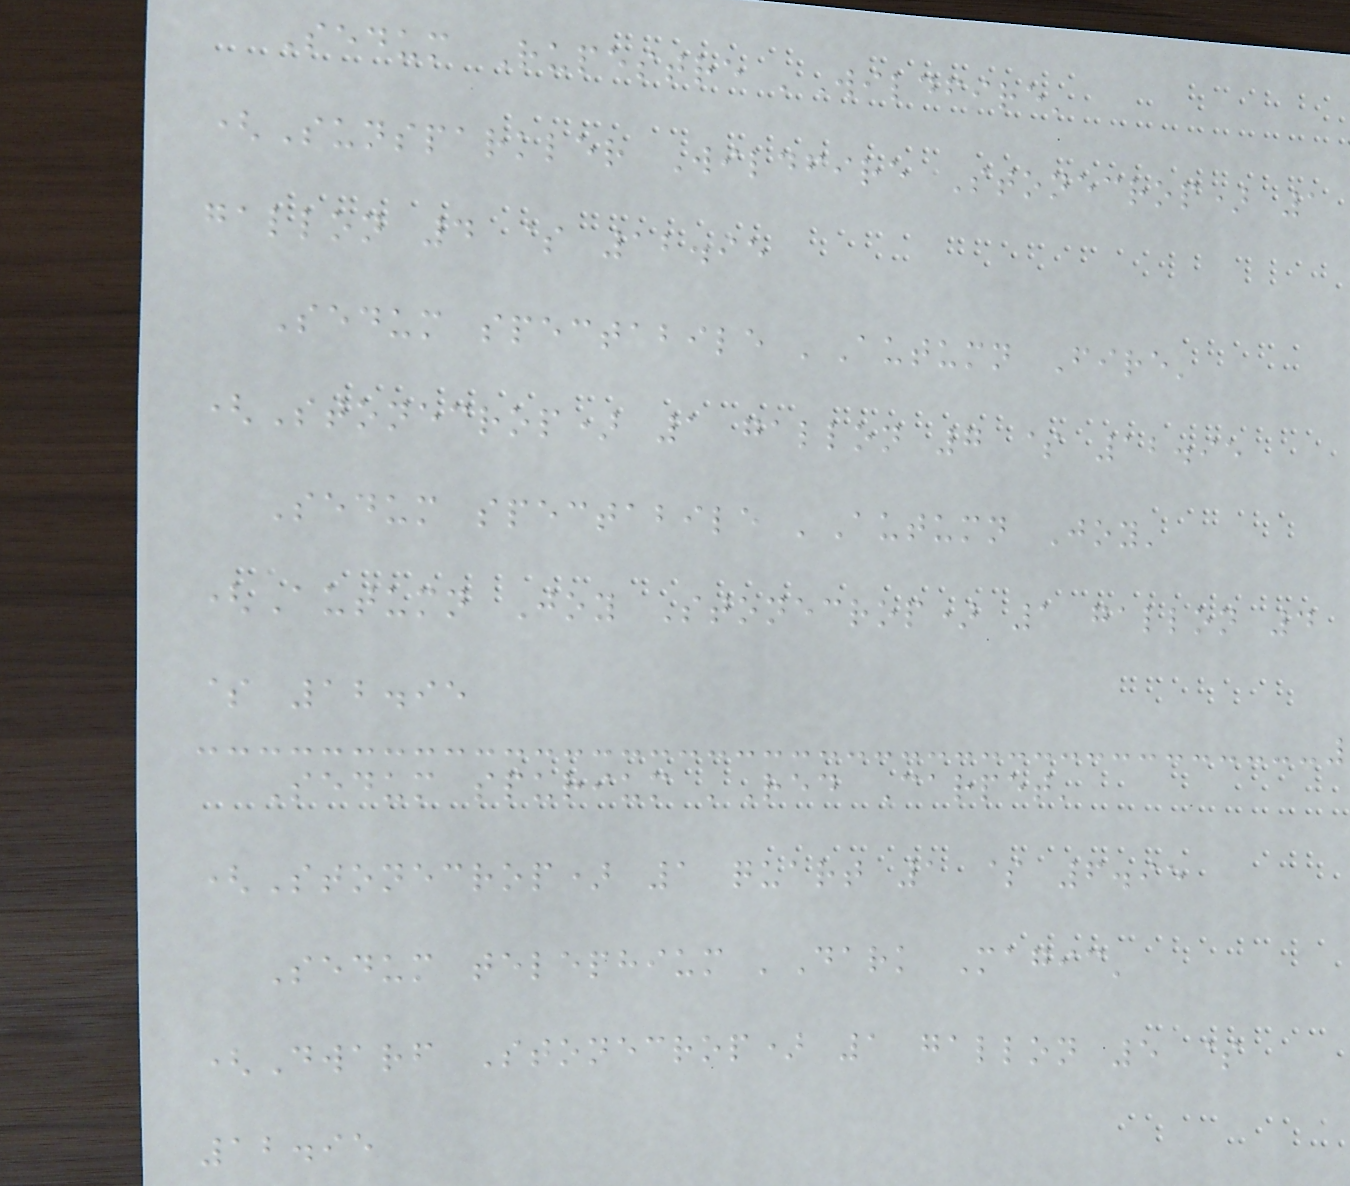Sedum Rupestre 'Wildfire'
(Sunsparkler Wildfire Stonecrop) 1
gallon 4 $ 12.95
Sedum spectabile 'Autumn Fire'
(Stonecrop) 1 gallon 7 $ 12.95
Sedum spectabile 'Autumn Joy'
(Autumn Joy Stonecrop) 1 gallon 4
$ 12.95
Sedum spurium 'Red Carpet'
(Stonecrop) 1 quart 1 $ 6.95
Sedum telephium 'Dark Magic'
(Dwarf Stonecrop) 1 gallon 5 $
12.95
